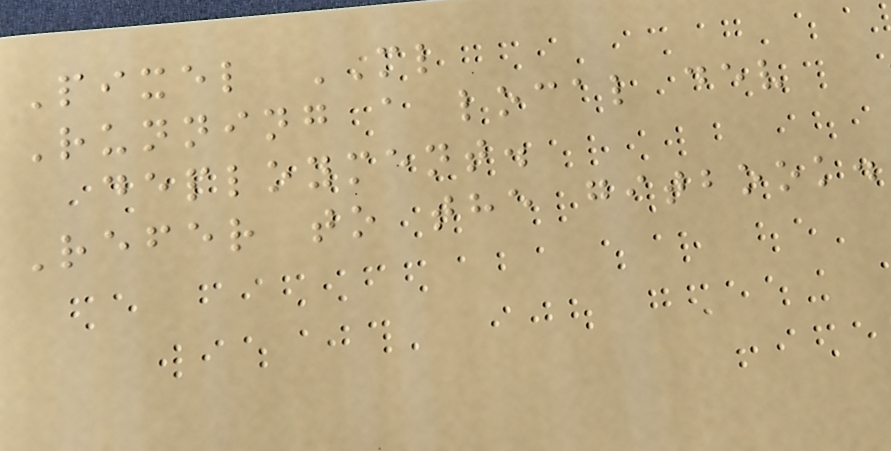Pixel ML
Running a local dev
deployment.
Refer to the gitbook.
